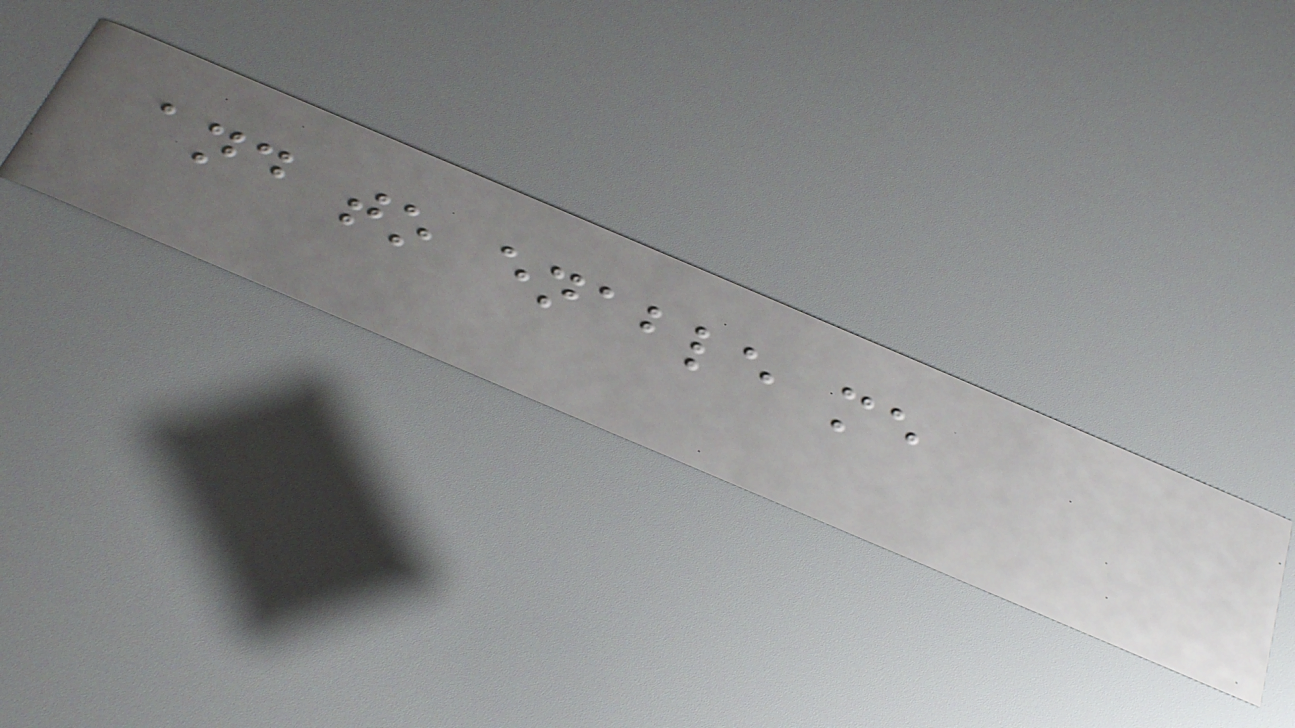and to enable me
